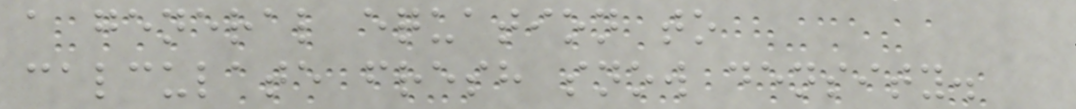a general equation to
calculate fresh snow density.
